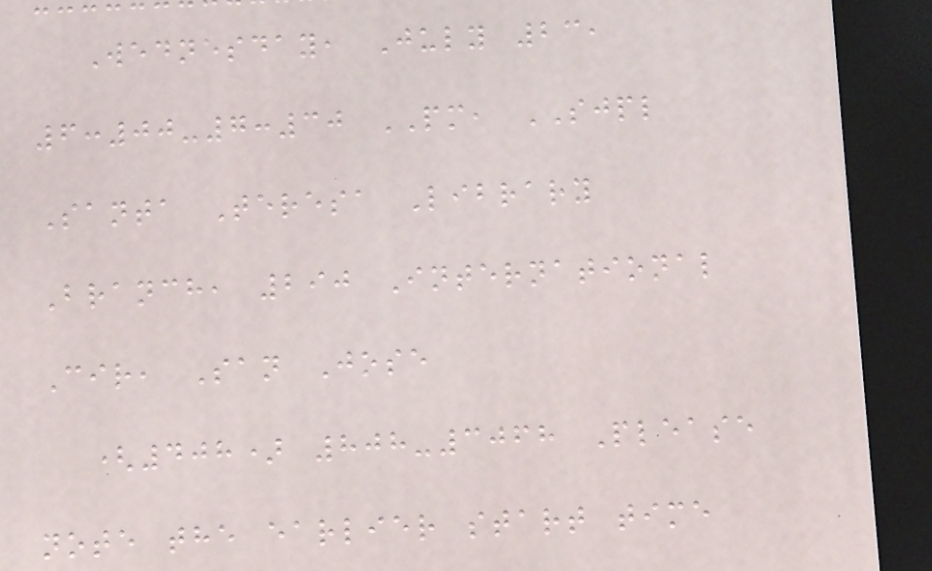Wednesday, July 23,
6:00-7:30 PM, SJPL
Santa Teresa Library
Branch, 290 International
Cir, San Jose
(408) 808-3068 Please
note the earlier start time
